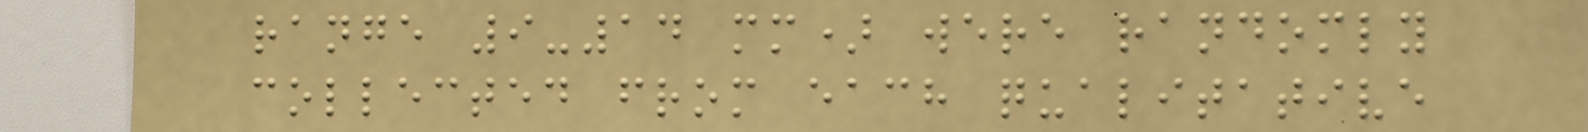range 9-14 mm) were randomly
collected from each qualitative
